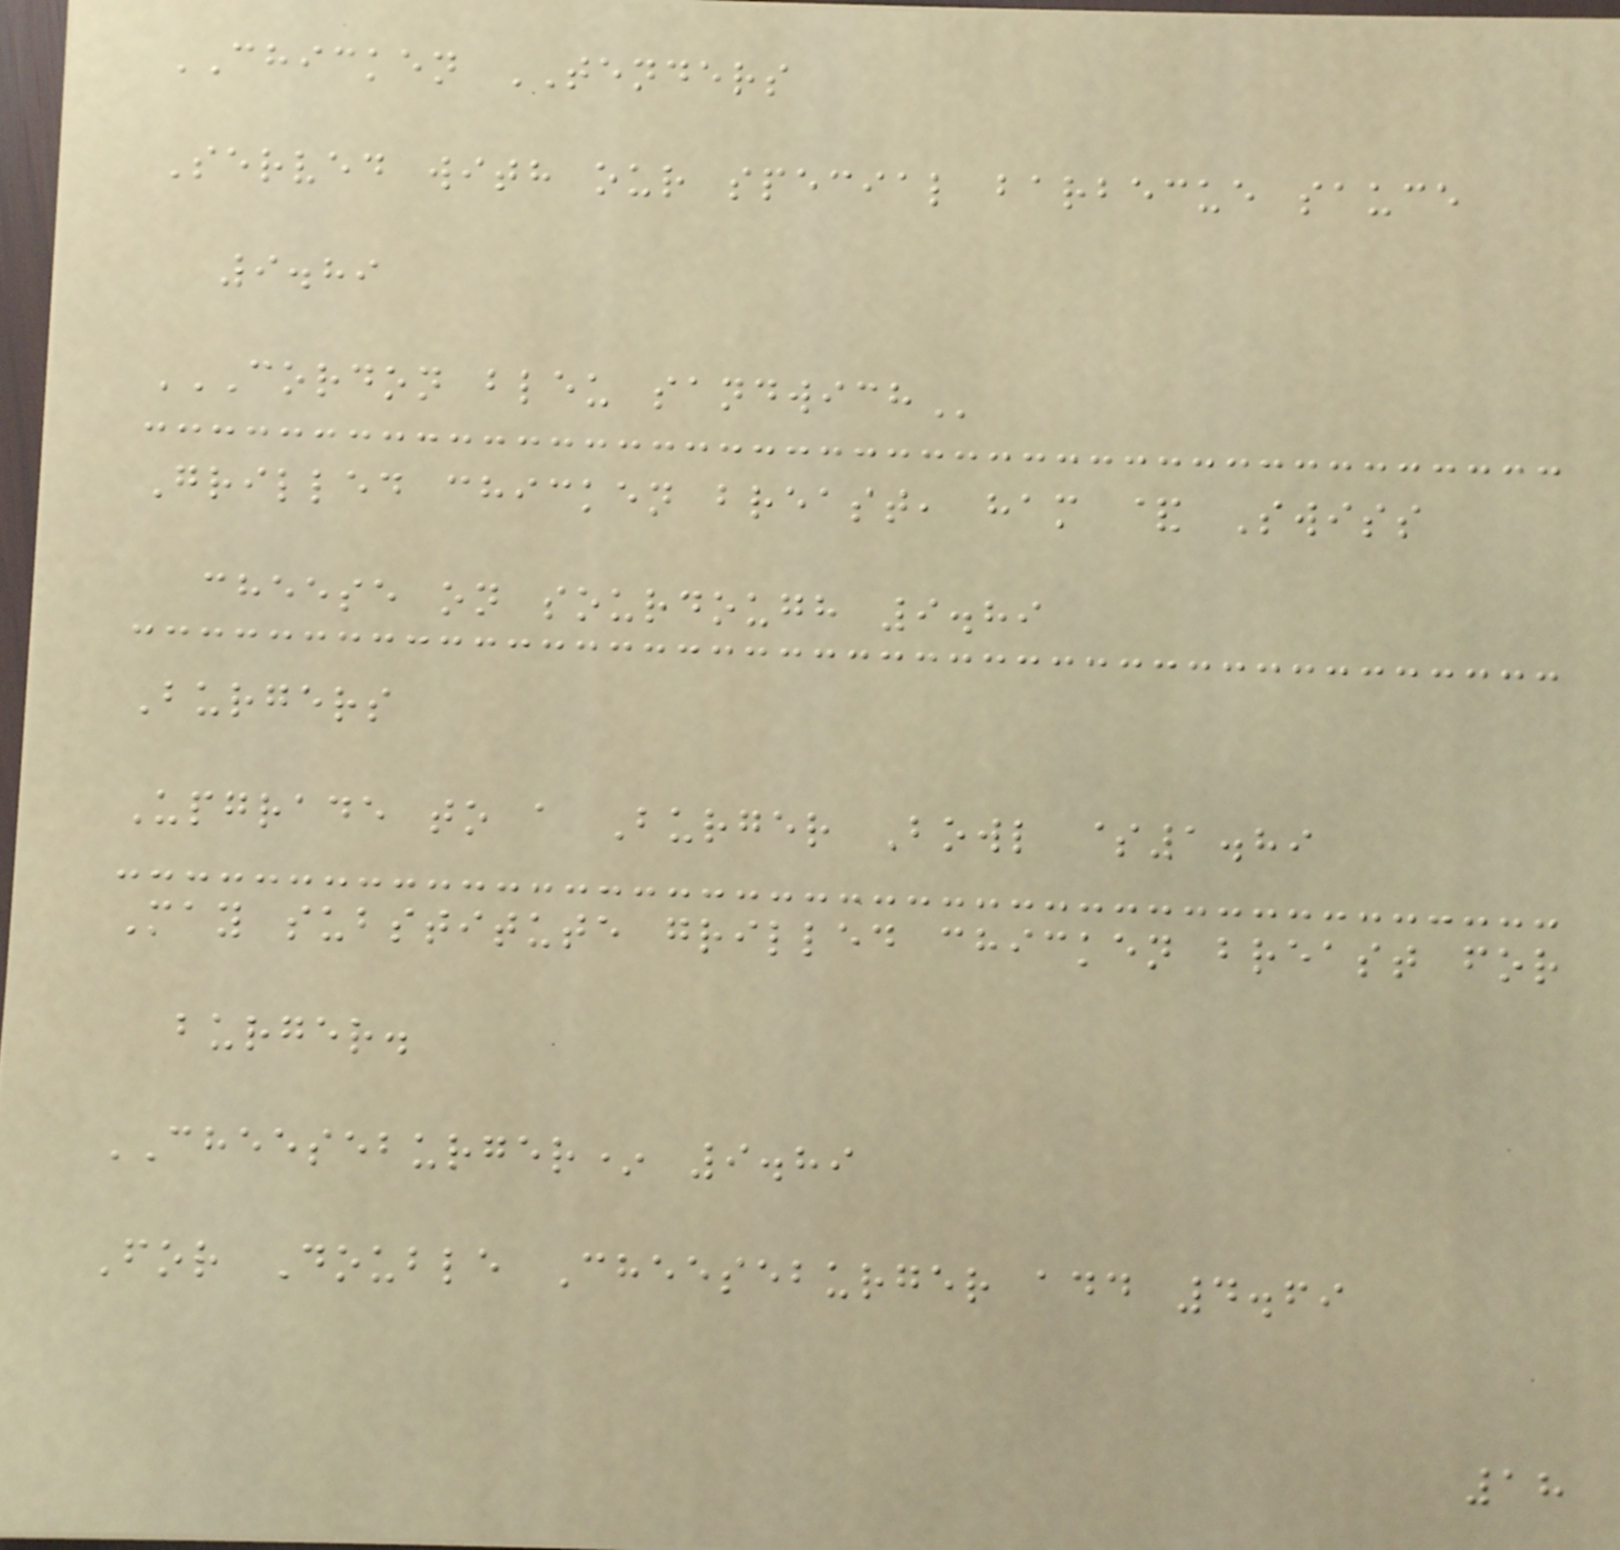CHICKEN TENDERS
Served with our special barbecue sauce
9.89
CORDON BLEU SANDWICH
Grilled chicken breast, ham & Swiss
cheese on sourdough 9.89
Burgers
Upgrade to a Burger Bowl $1.89
May substitute grilled chicken breast for
burger.
CHEESEBURGER* 9.89
For Double Cheeseburger add 4.69
18
